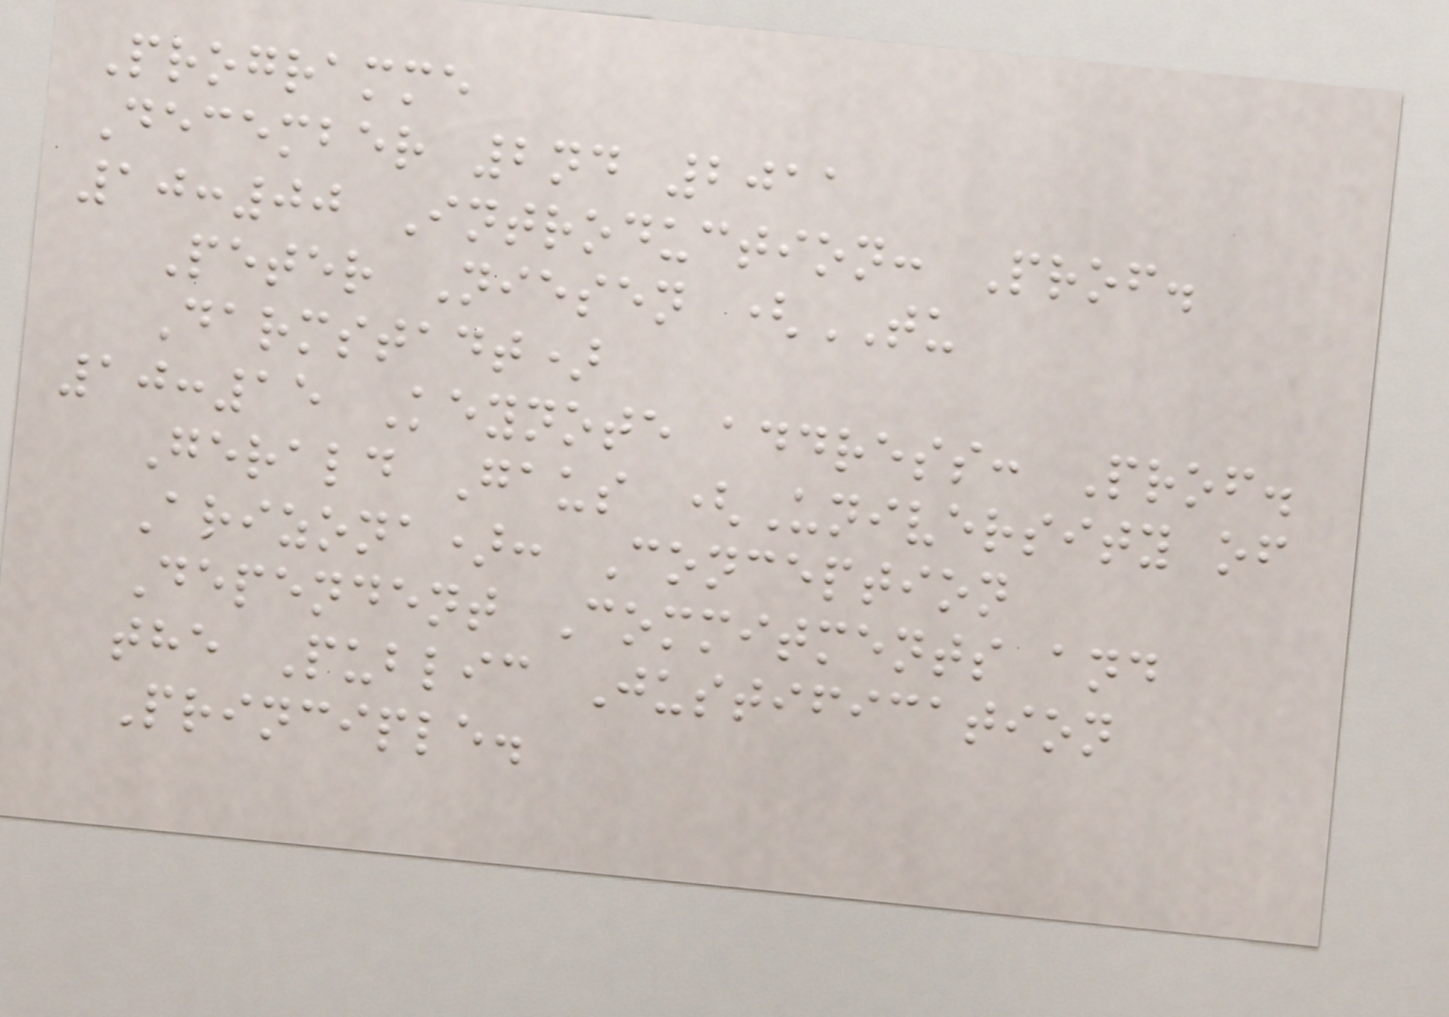Programme
December 2nd 2011
10:00 Introduction: Prof.
Peter Niesen (TU
Darmstadt)
10:15 Keynote address: Prof.
Gerald Gaus (University of
Arizona): Conception
Dependent Commitments and
the Public Justification
Principle.
